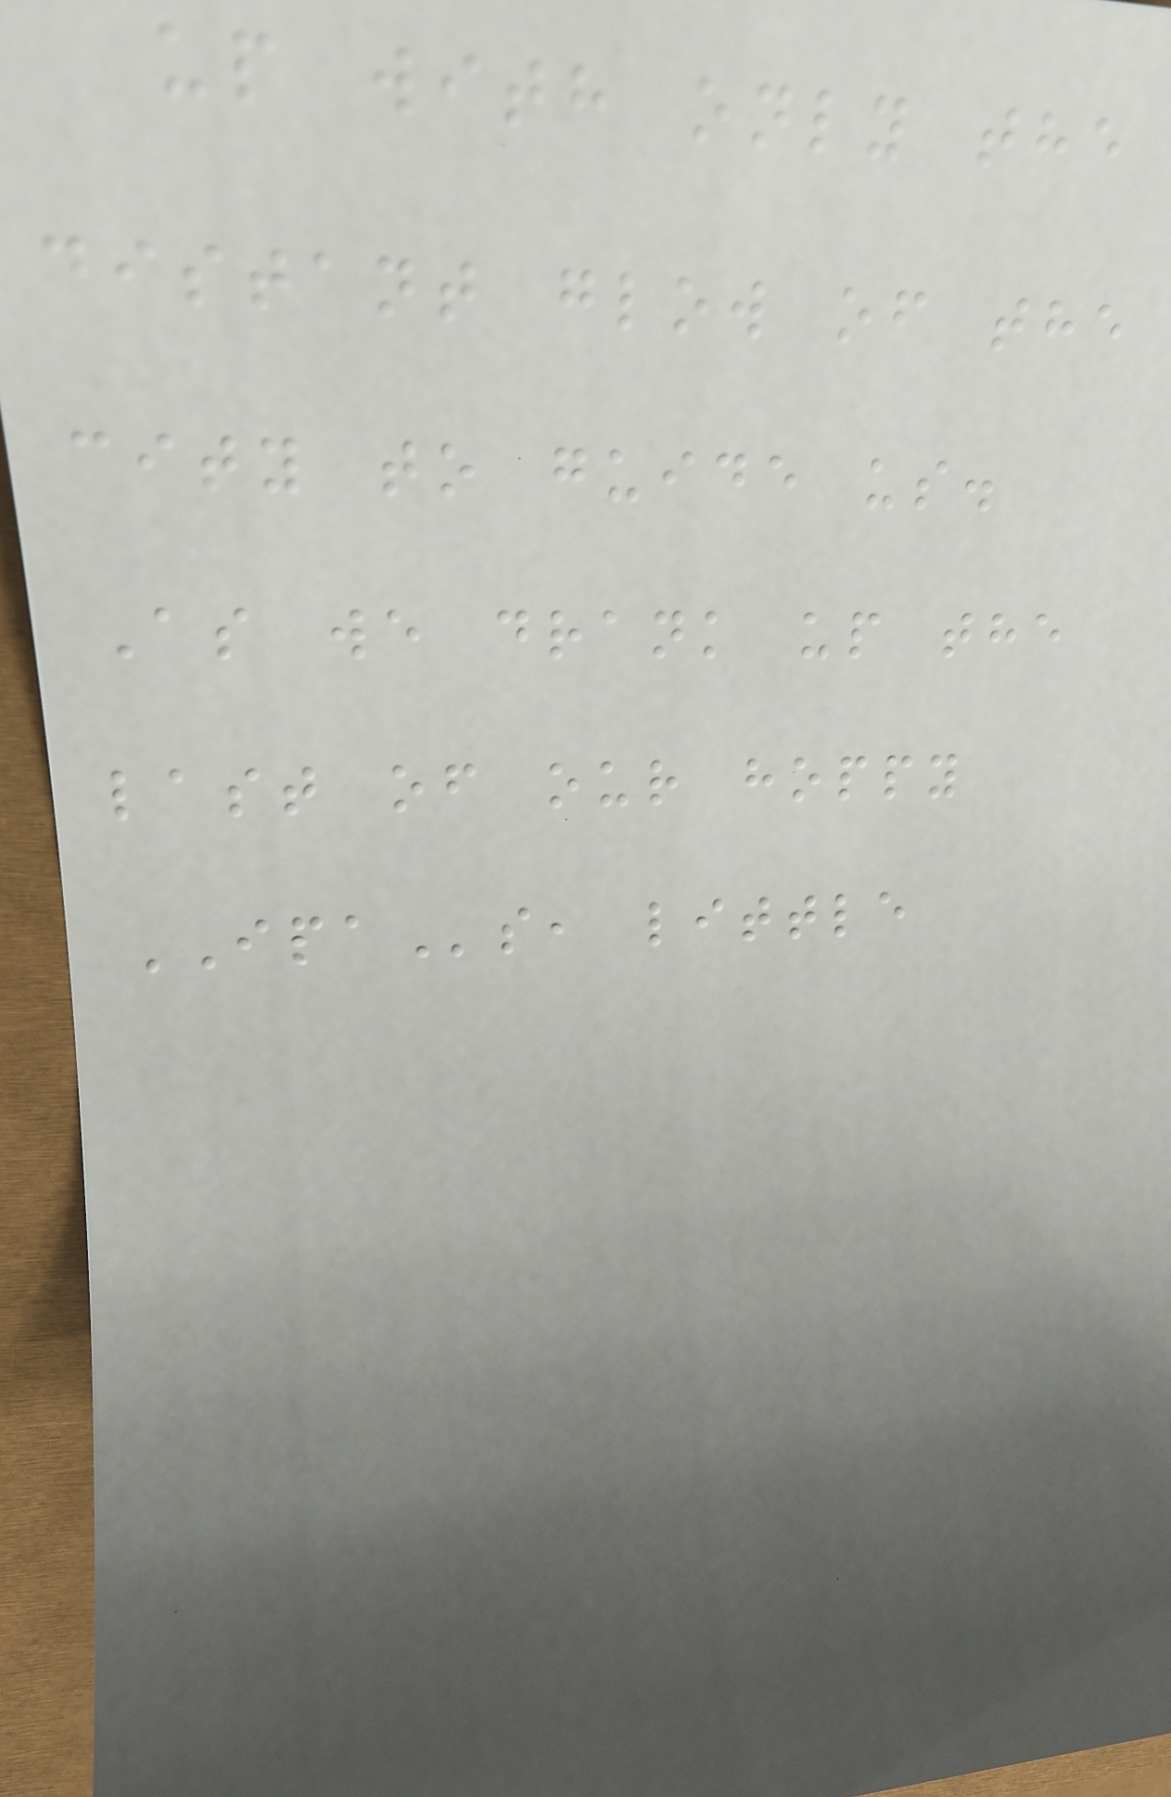up with only the
distant glow of the
city to guide us.
As we drank up the
last of our hoppy
IPAs, little
